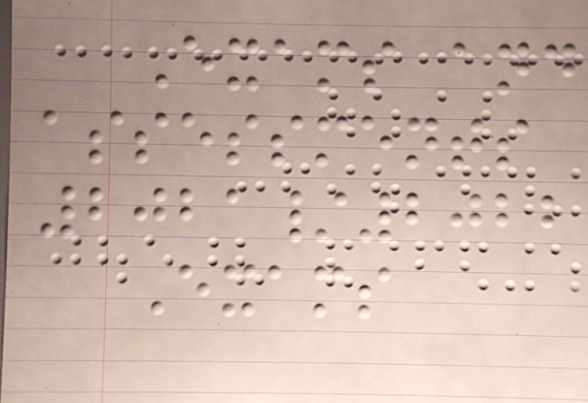Exams and
assessments
2021/2022
Exams
